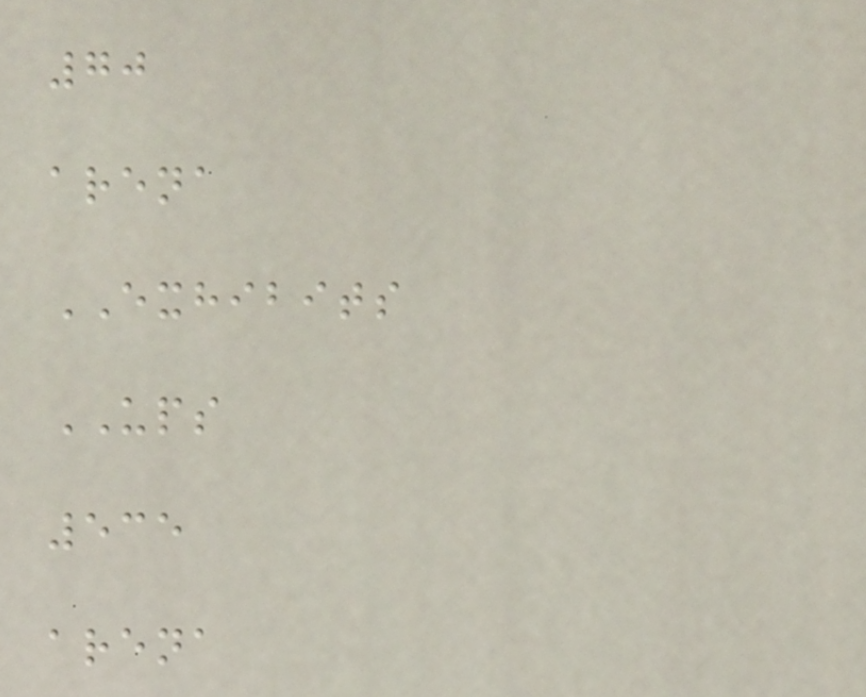70
arena
EXHIBITS
UPS
535
arena
